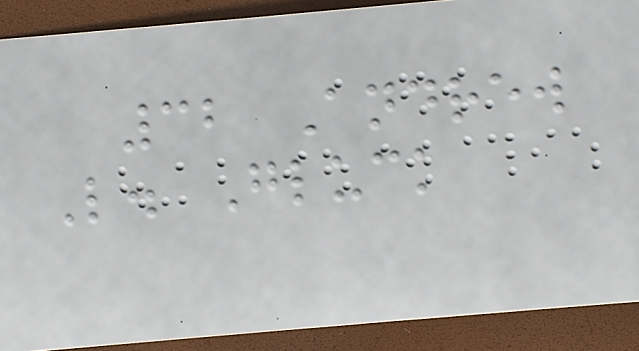32 Andrew
L. Gluck
